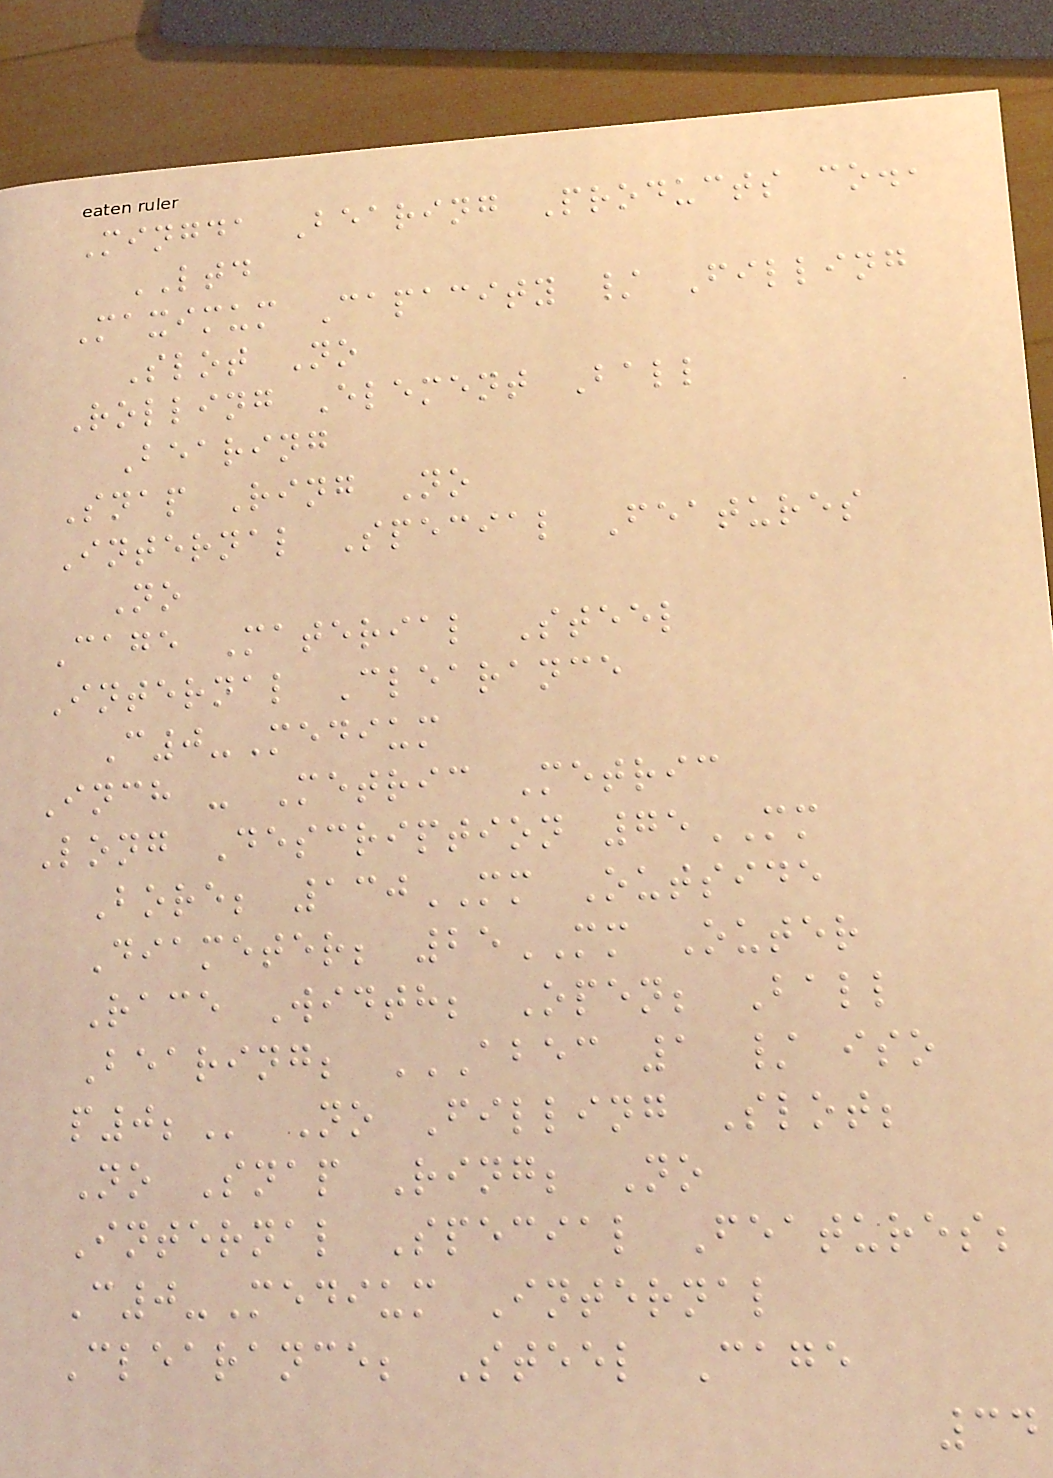Mingda Bearing Products co.,
LTD
Maximum Capacity / Filling
Slot No
Rolling Element Ball
Bearing
Snap Ring No
Internal Special Features
No
Cage Material Steel
Internal Clearance
C0-Medium
Inch - Metric Metric
Long Description 75MM
Bore; 130MM Outside
Diameter; 25MM Outer
Race Width; Open; Ball
Bearing; ABEC 1 / ISO
P0; No Filling Slot;
No Snap Ring; No
Internal Special Features;
C0-Medium Internal
Clearance; Steel Cage
34
